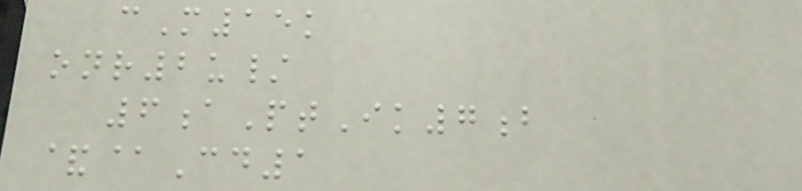cM15k
onr2u/
6aPtIk7b
&@Cd1
